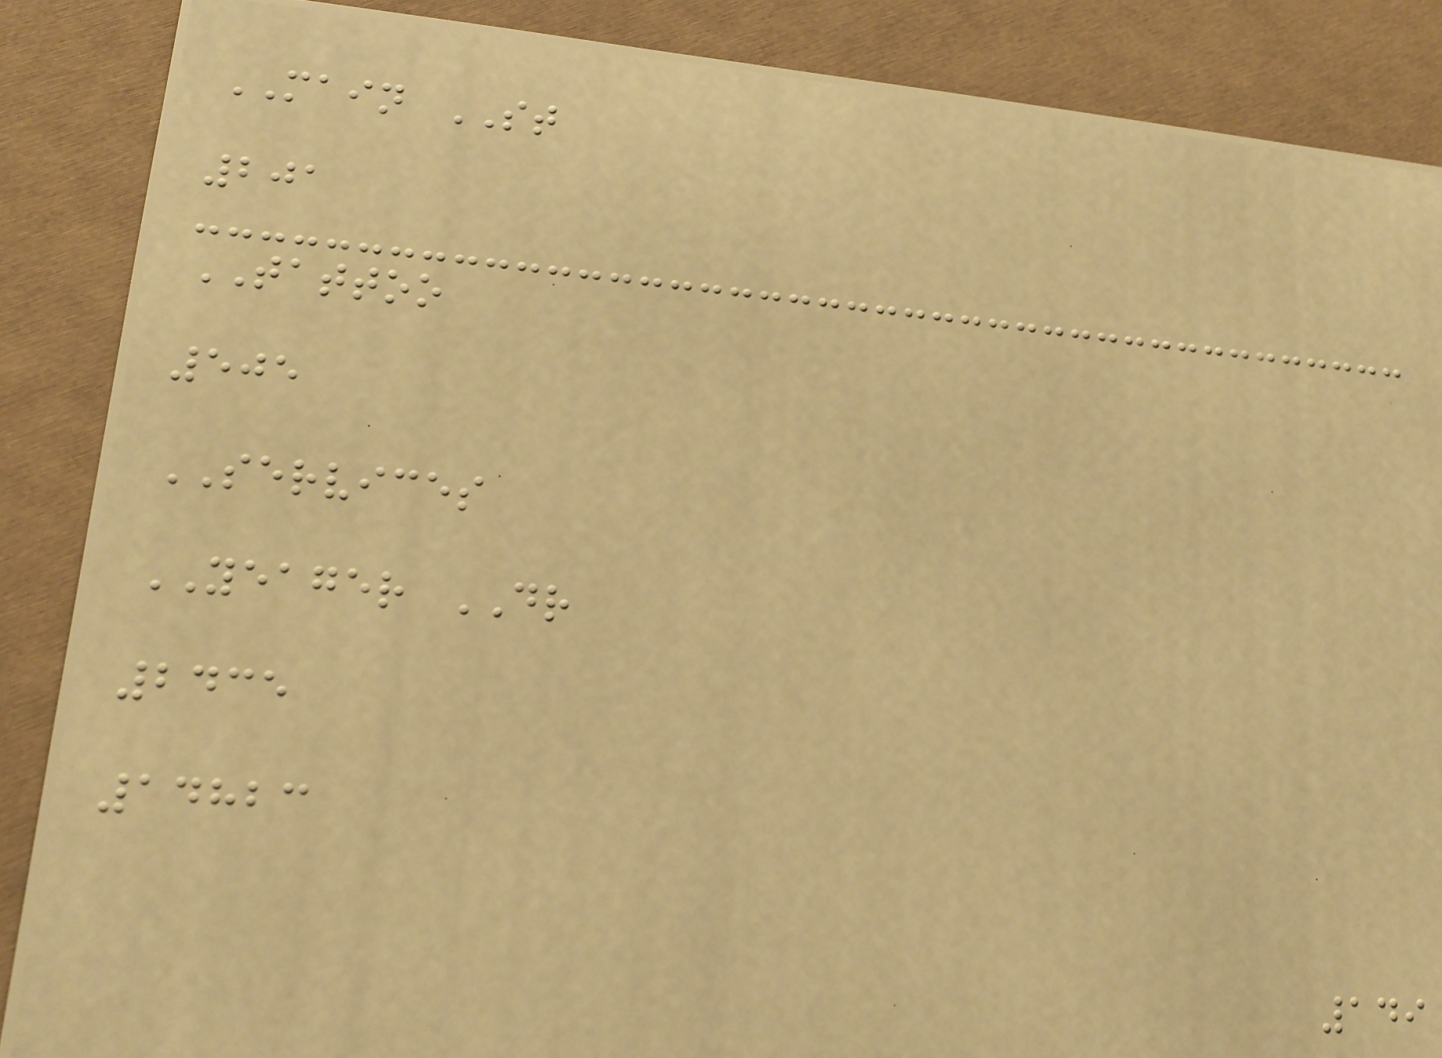MAIN ST
201
TATTOO
505
SERVICES
YEAGER DR
2435
14823
149
